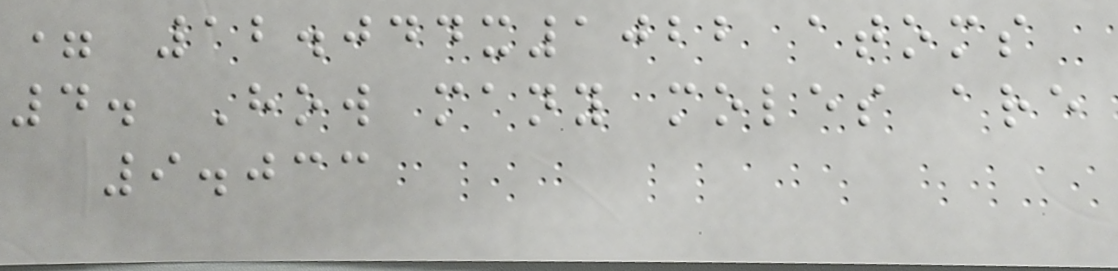= 12.044x1022 atoms
4. How many moles are
9.033
